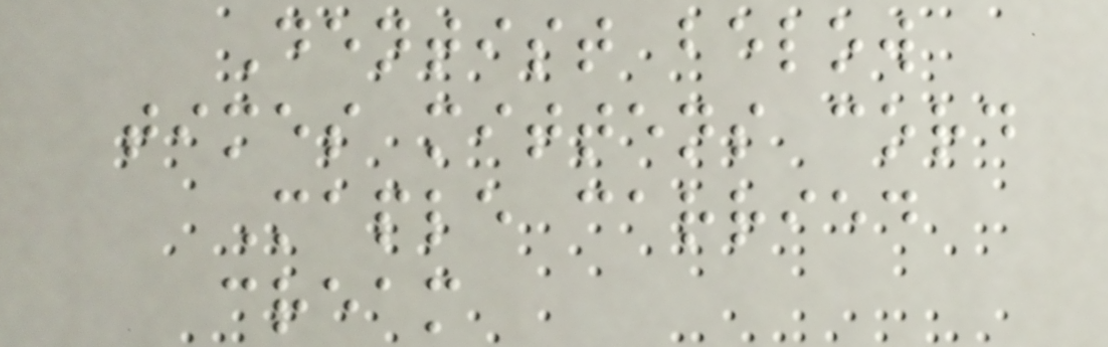Dentist below
times mittens cord
Maple carried
cream
